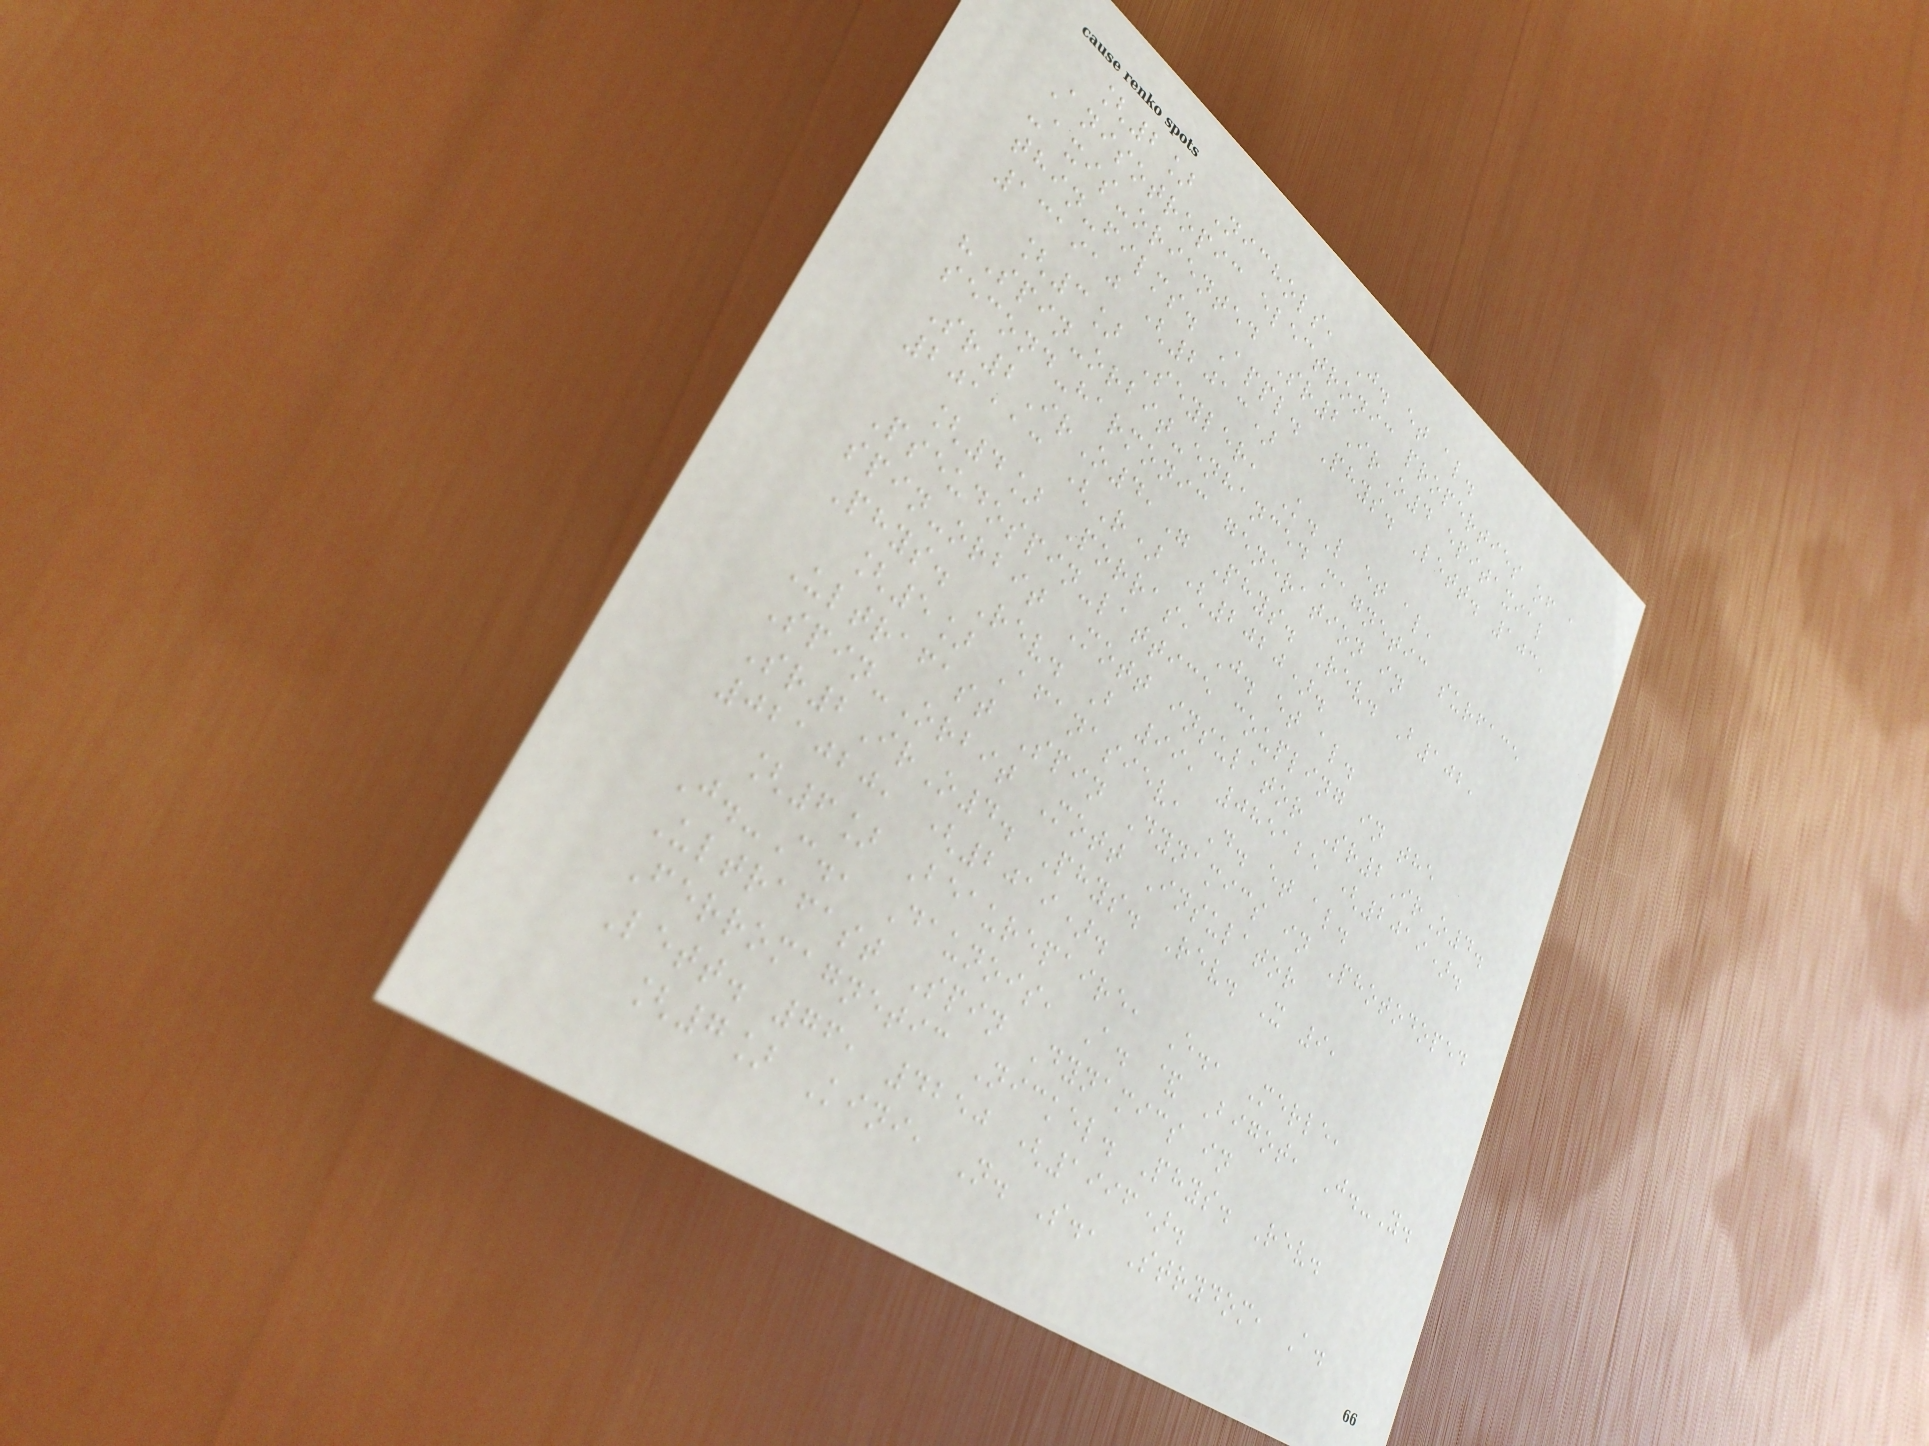[2] Nichols, J. et al.
Anisotropic electronic properties of a
-axis-oriented Sr2IrO4 epitaxial
thin-films. Appl. Phys. Lett. 103,
131910 (2013)
[3] Seyler, K.L et al,
"Spin-orbit-enhanced magnetic surface
second-harmonic generation in
Sr2IrO4," Phys. Rev. B102,
201113 (R) (2020).
[4] Porras, J. et al.
Pseudospin-lattice coupling in the
spin-orbit Mott insulator Sr2IrO4.
Phys. Rev. B 99, 085125 (2019).
[5] Afanasiev, D. et al.
Ultrafast Spin Dynamics in Photodoped
Spin-Orbit Mott Insulator
Sr2IrO4. Phys. Rev. X 9,
021020, (2019).
[6] Beaurepaire, E., Merle,
J.-C., Daunois, A. & Bigot, J.-Y.
Ultrafast Spin Dynamics in
Ferromagnetic Nickel. Phys. Rev.
Lett. 76, 4250 (1996).
[7] Kini, N. S., Strydom, A.
